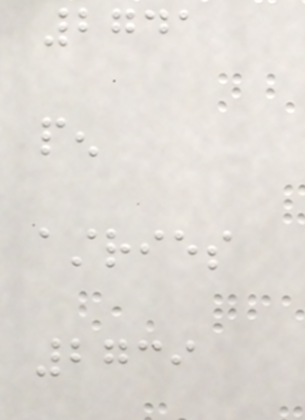2741
pen
astries
2739
